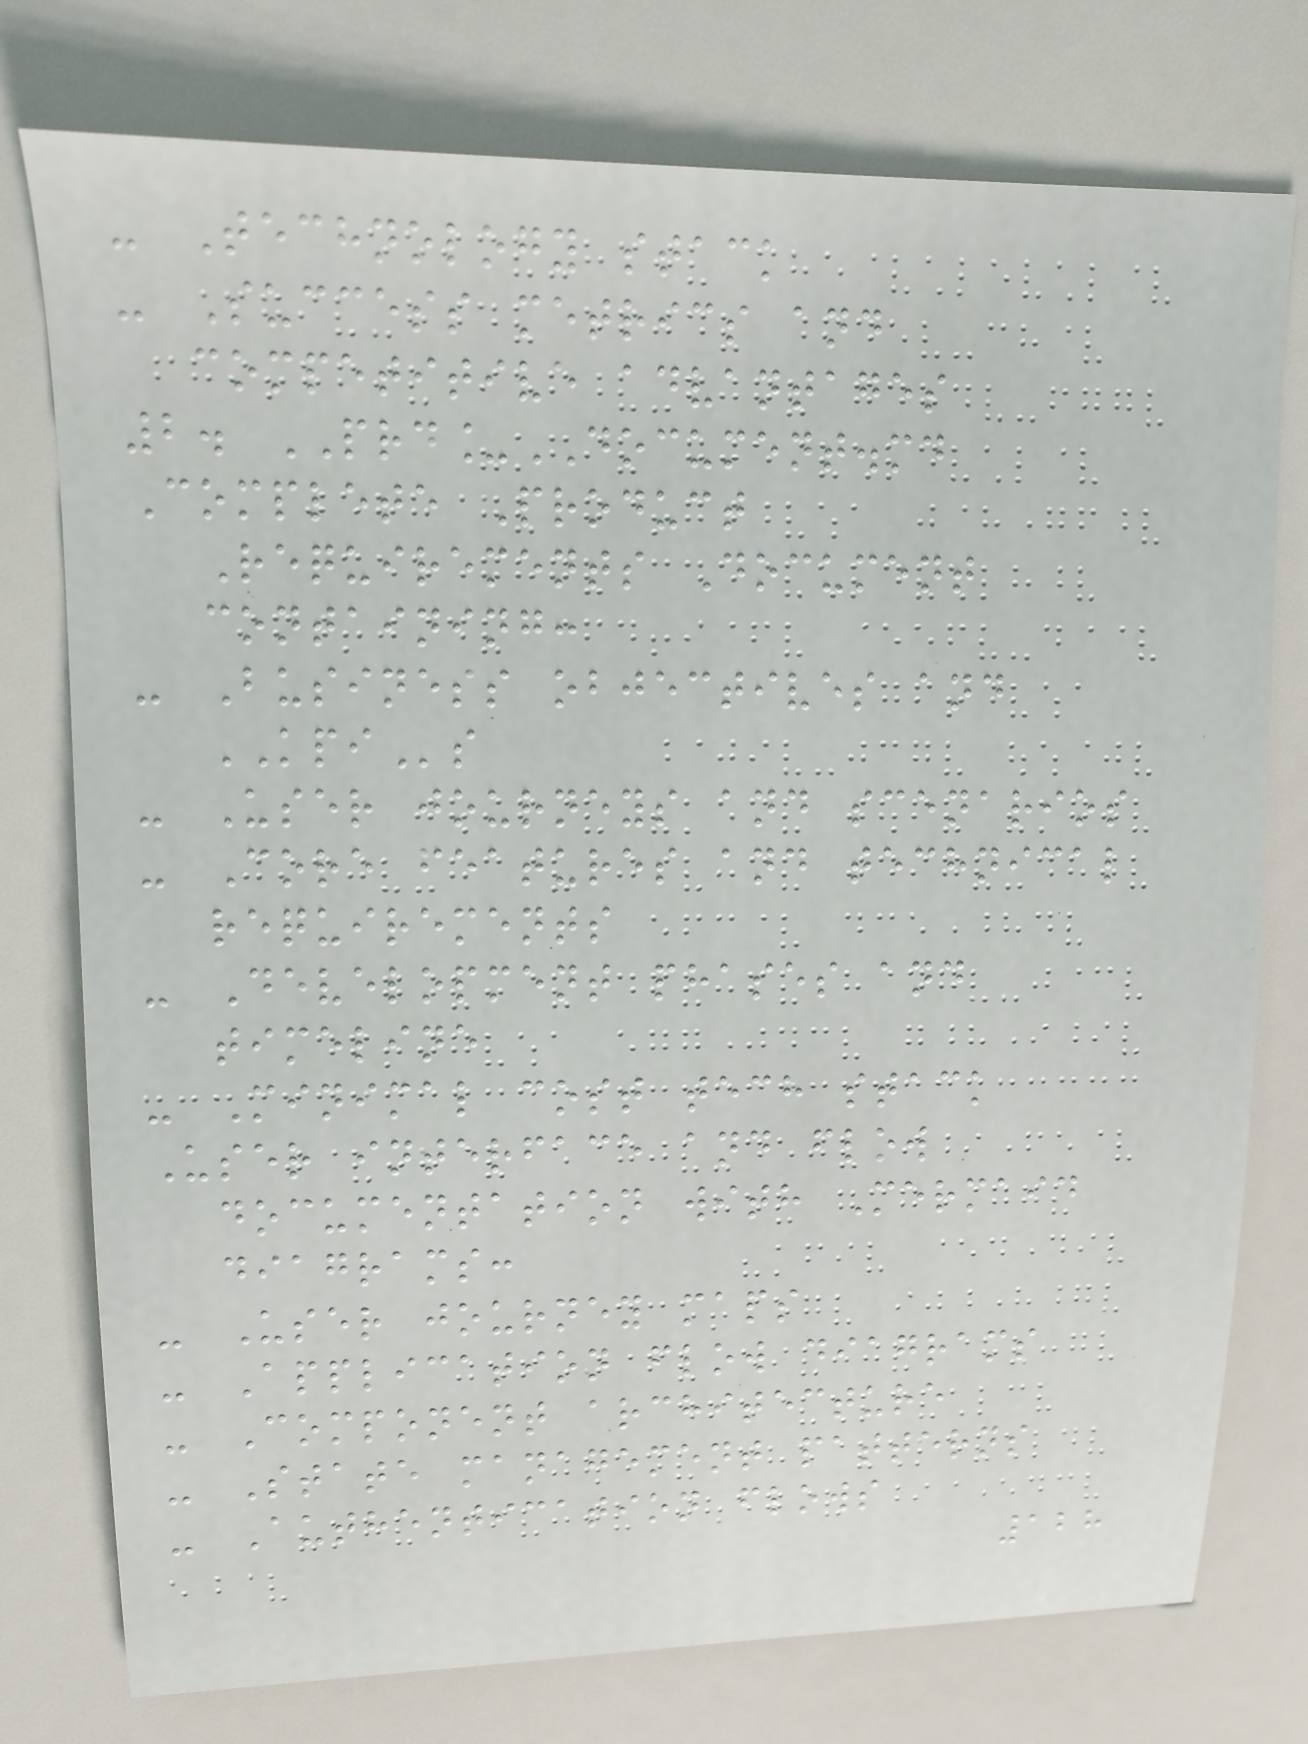- Technology stack
- Success metrics and
competitive advantages
2. PRD_DOCUMENT.md
Complete Product
Requirements Document
containing:
- Business objectives and
KPIs
- User journeys and scenarios
- Core features and technical
requirements
- Development phases and
timeline
- Minimal cost tech stack
User interface and flow
documentation with Mermaid
diagrams:
- User journey maps
- Application flow diagrams
- Component architecture
- State management patterns
- Authentication flows
128
